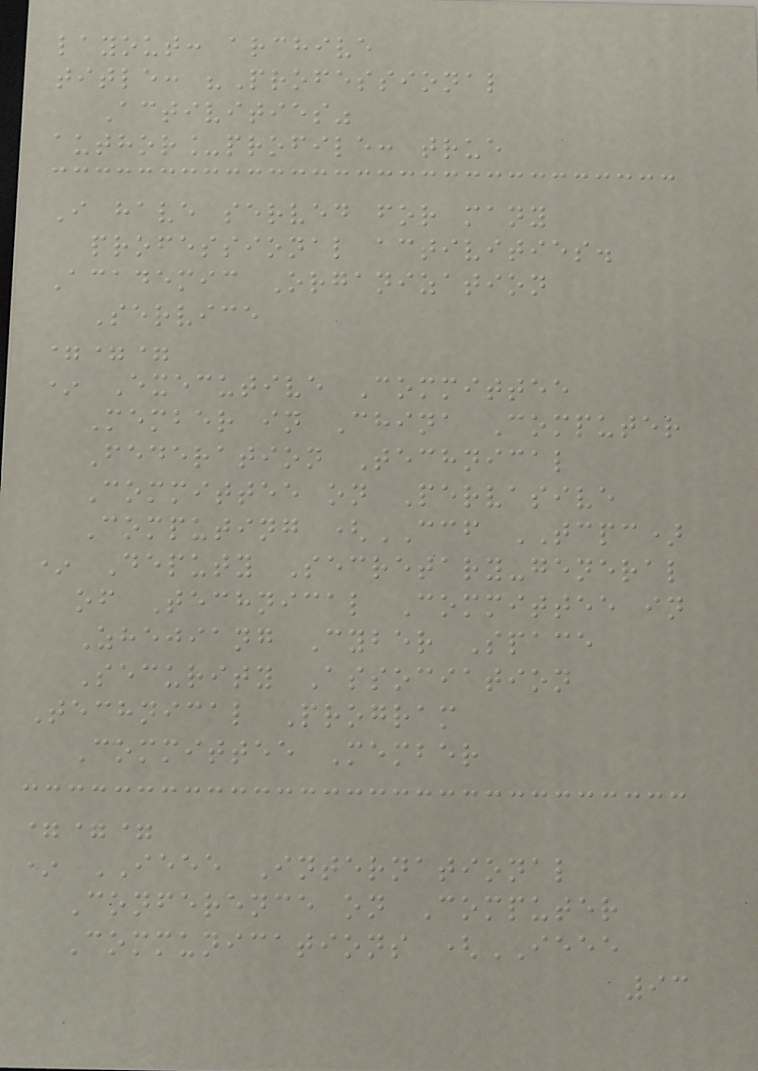layout: archive
title: "Professional
Activities"
author_profile: true
I have served for many
professional activities.
Academic Organization
Service
===
* Executive Committee
Member in China Computer
Federation Technical
Committee on Pervasive
Computing (CCF TCPC)
* Deputy Secretary-general
of Technical Committee in
Zhejiang Cyber Space
Security Association
Technical Program
Committee Member
===
* IEEE International
Conference on Computer
Communications (IEEE
93
